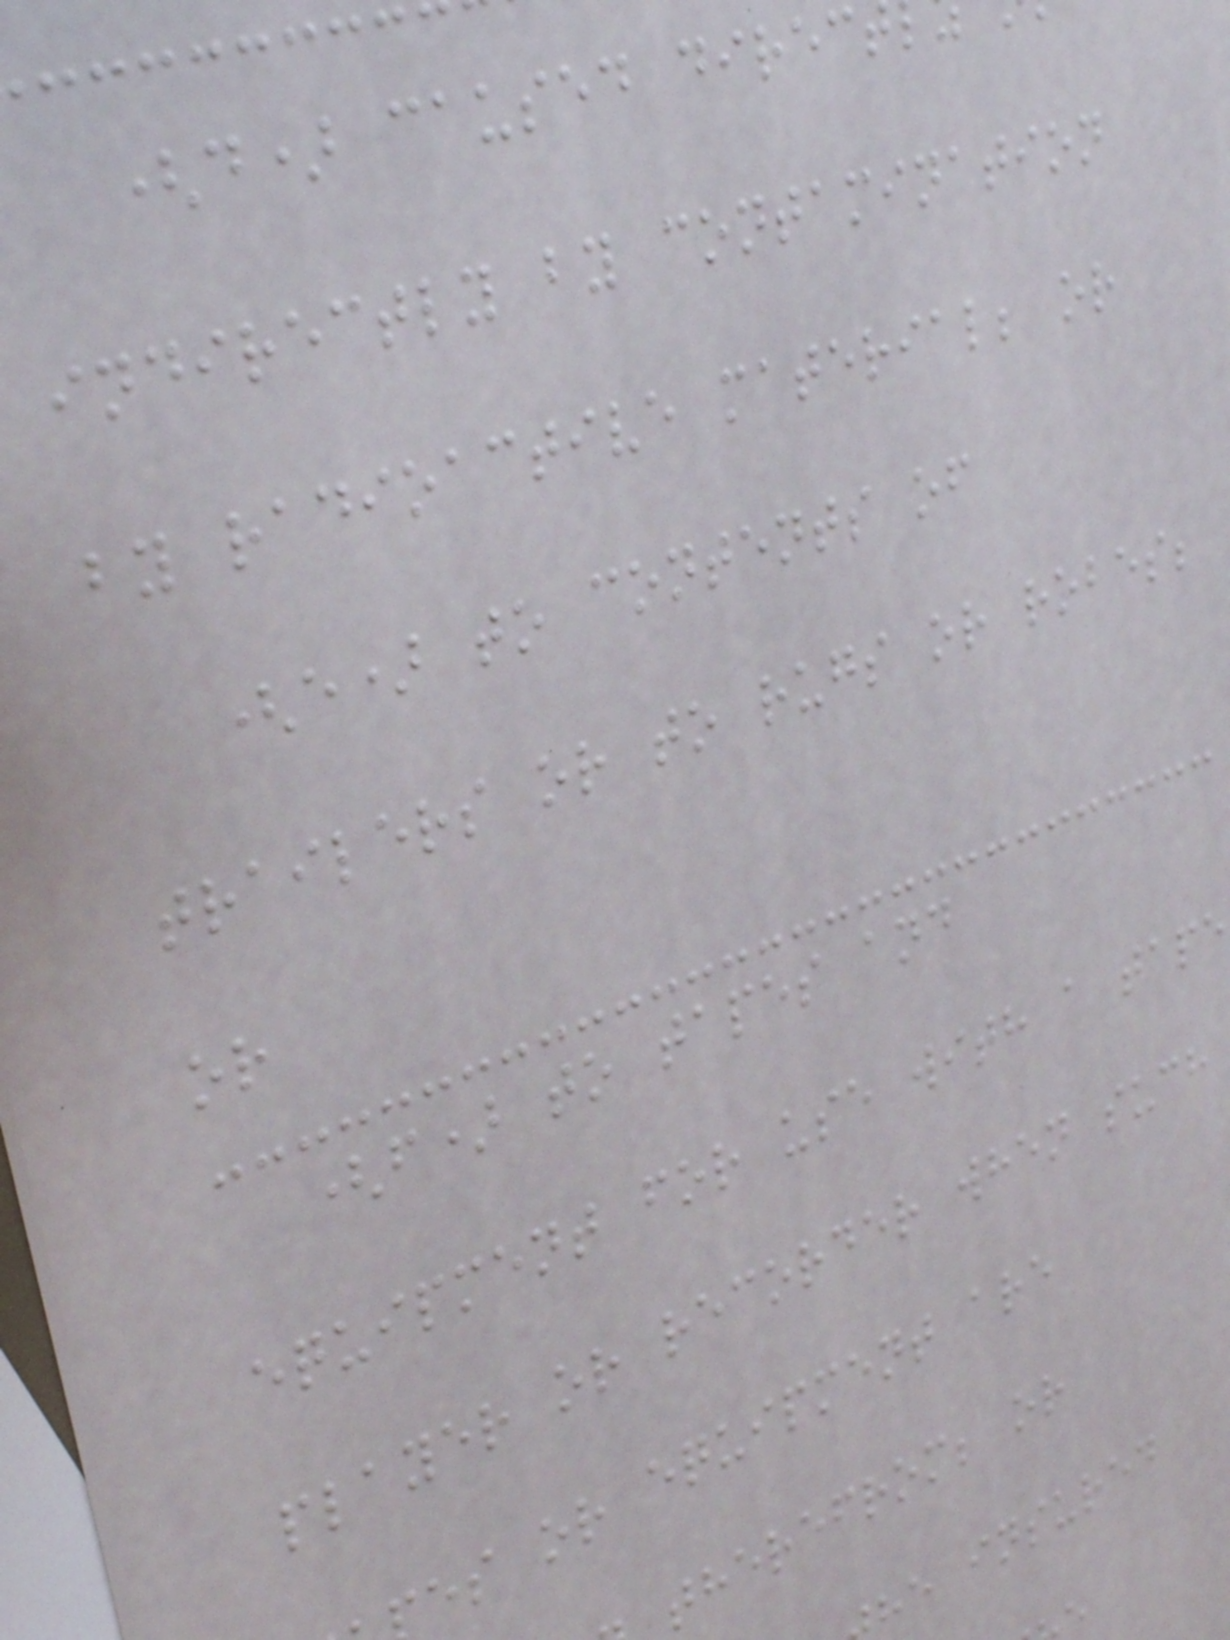(d) caused direct
indirectly by contamination
by radioactive material; or
(e) to contents of
trailers or to rugs or robes;
or
(f) to tapes and
equipment for use with a tape
player or recorder when such
es or equipment are
therefrom; or
he insured
